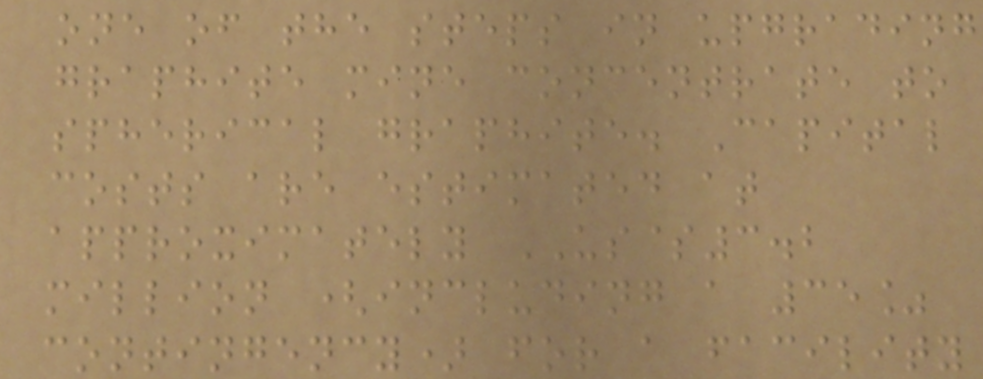one of the steps in upgrading
graphite mine concentrate to
spherical graphite. Capital
costs are estimated at
approximately US$3.2
million (including a 35%
contingency) for a facility
